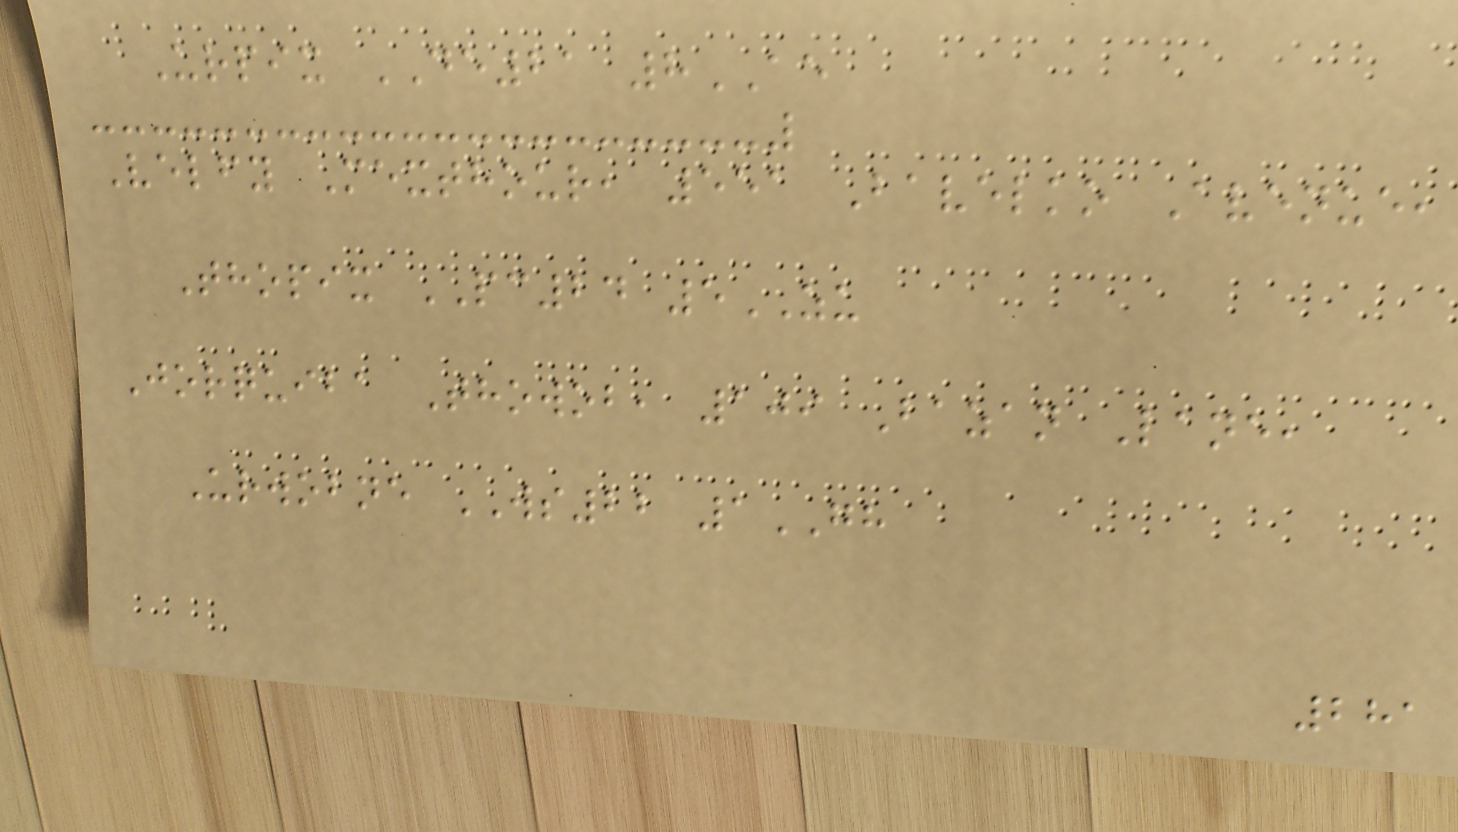Urpix DE21 8AE
Velfy Mexthour, 551 Bavelko Avenue,
Thopix PC24 5ZU
Jorquiba Thowob, 109 Bazan Lane,
Urwobne WS22 1GH
281
